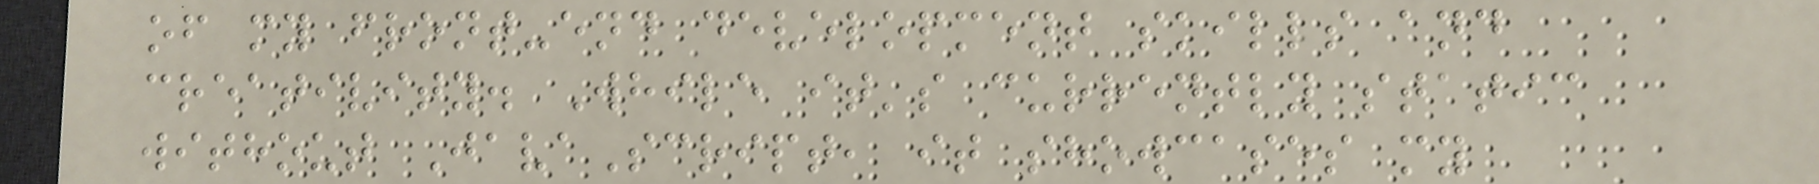of my front-end development skills and
creativity. While it's currently static
without JavaScript, it showcases my
